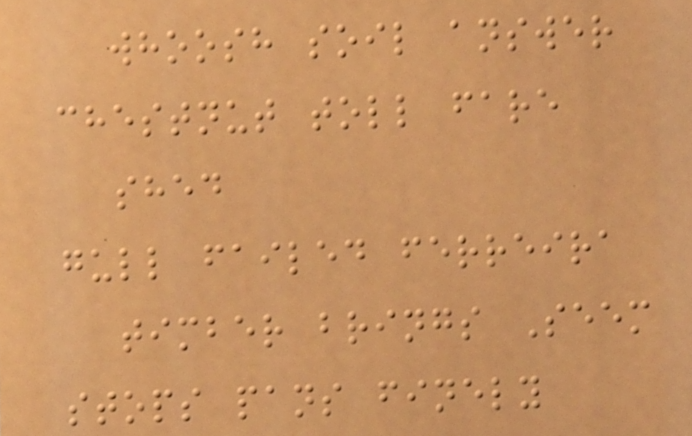whoosh soil answer
chestnut toll fare
shed
gull failed ferreira
timber brings Seem
stops pans finely
